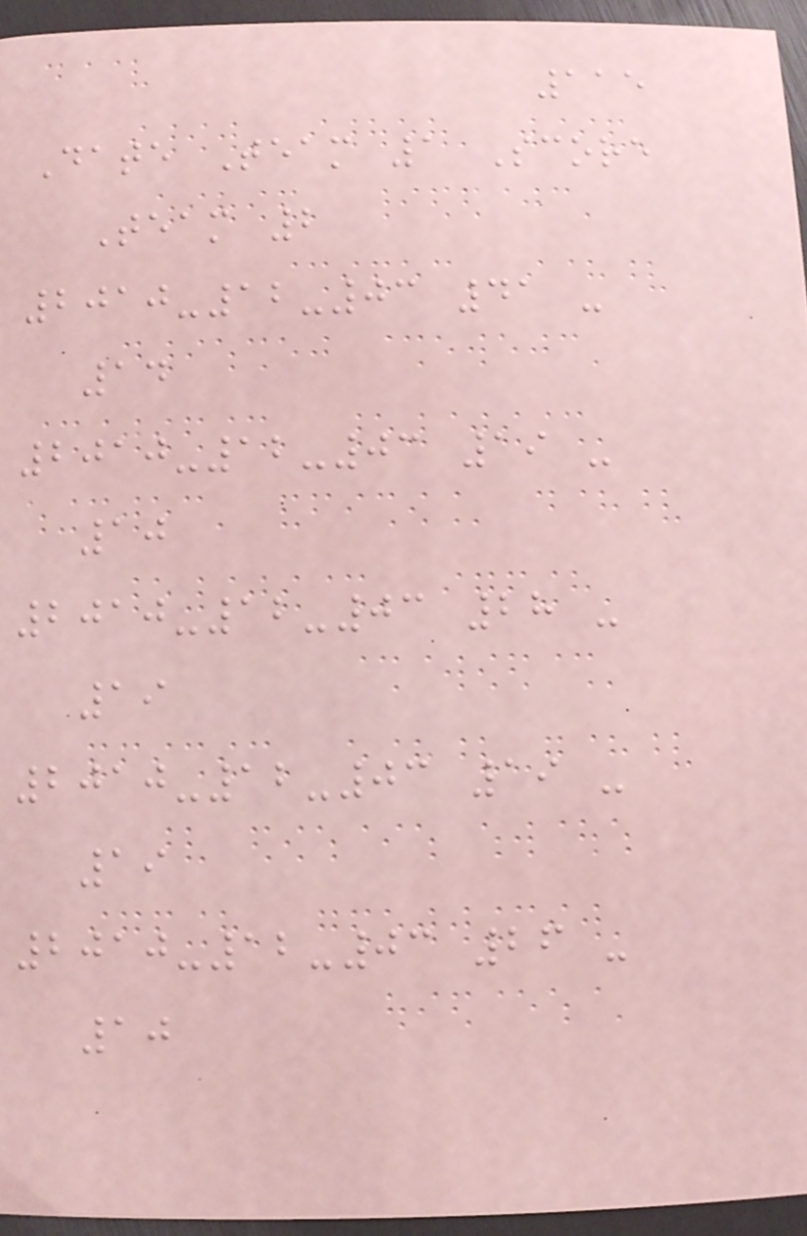115
Date Team 1 Score
Team 2
2010-12-03 41 -
14
2010-12-03 19 -
10
2010-12-03 28 -
19
2010-12-03 19 -
19
2010-12-03 26 -
10
